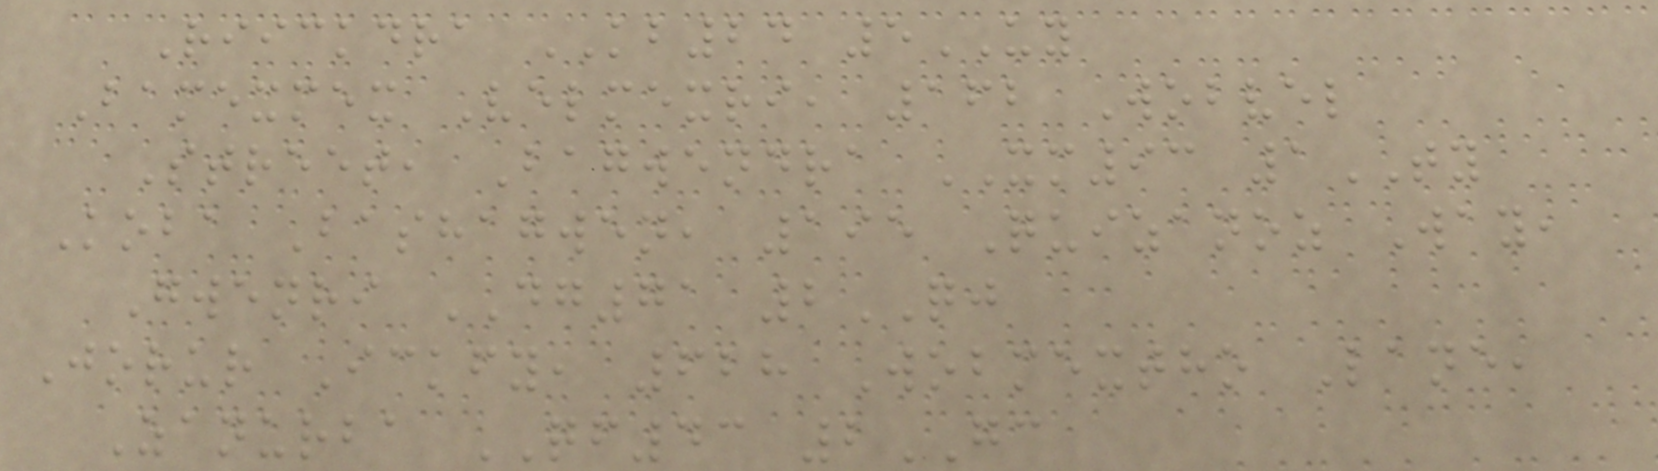Riickdra KB24 5UY
Bamexmex Velmexri, 162 Wobvel
Street, Bagwendra XM93 1TY
Koba Bashagwen, 195 Quizanoz Way,
Gwenri DG71 2QJ
Jorur Ickfy, 628 Wobmextho Lane,
Zanurba QF43 2GC
